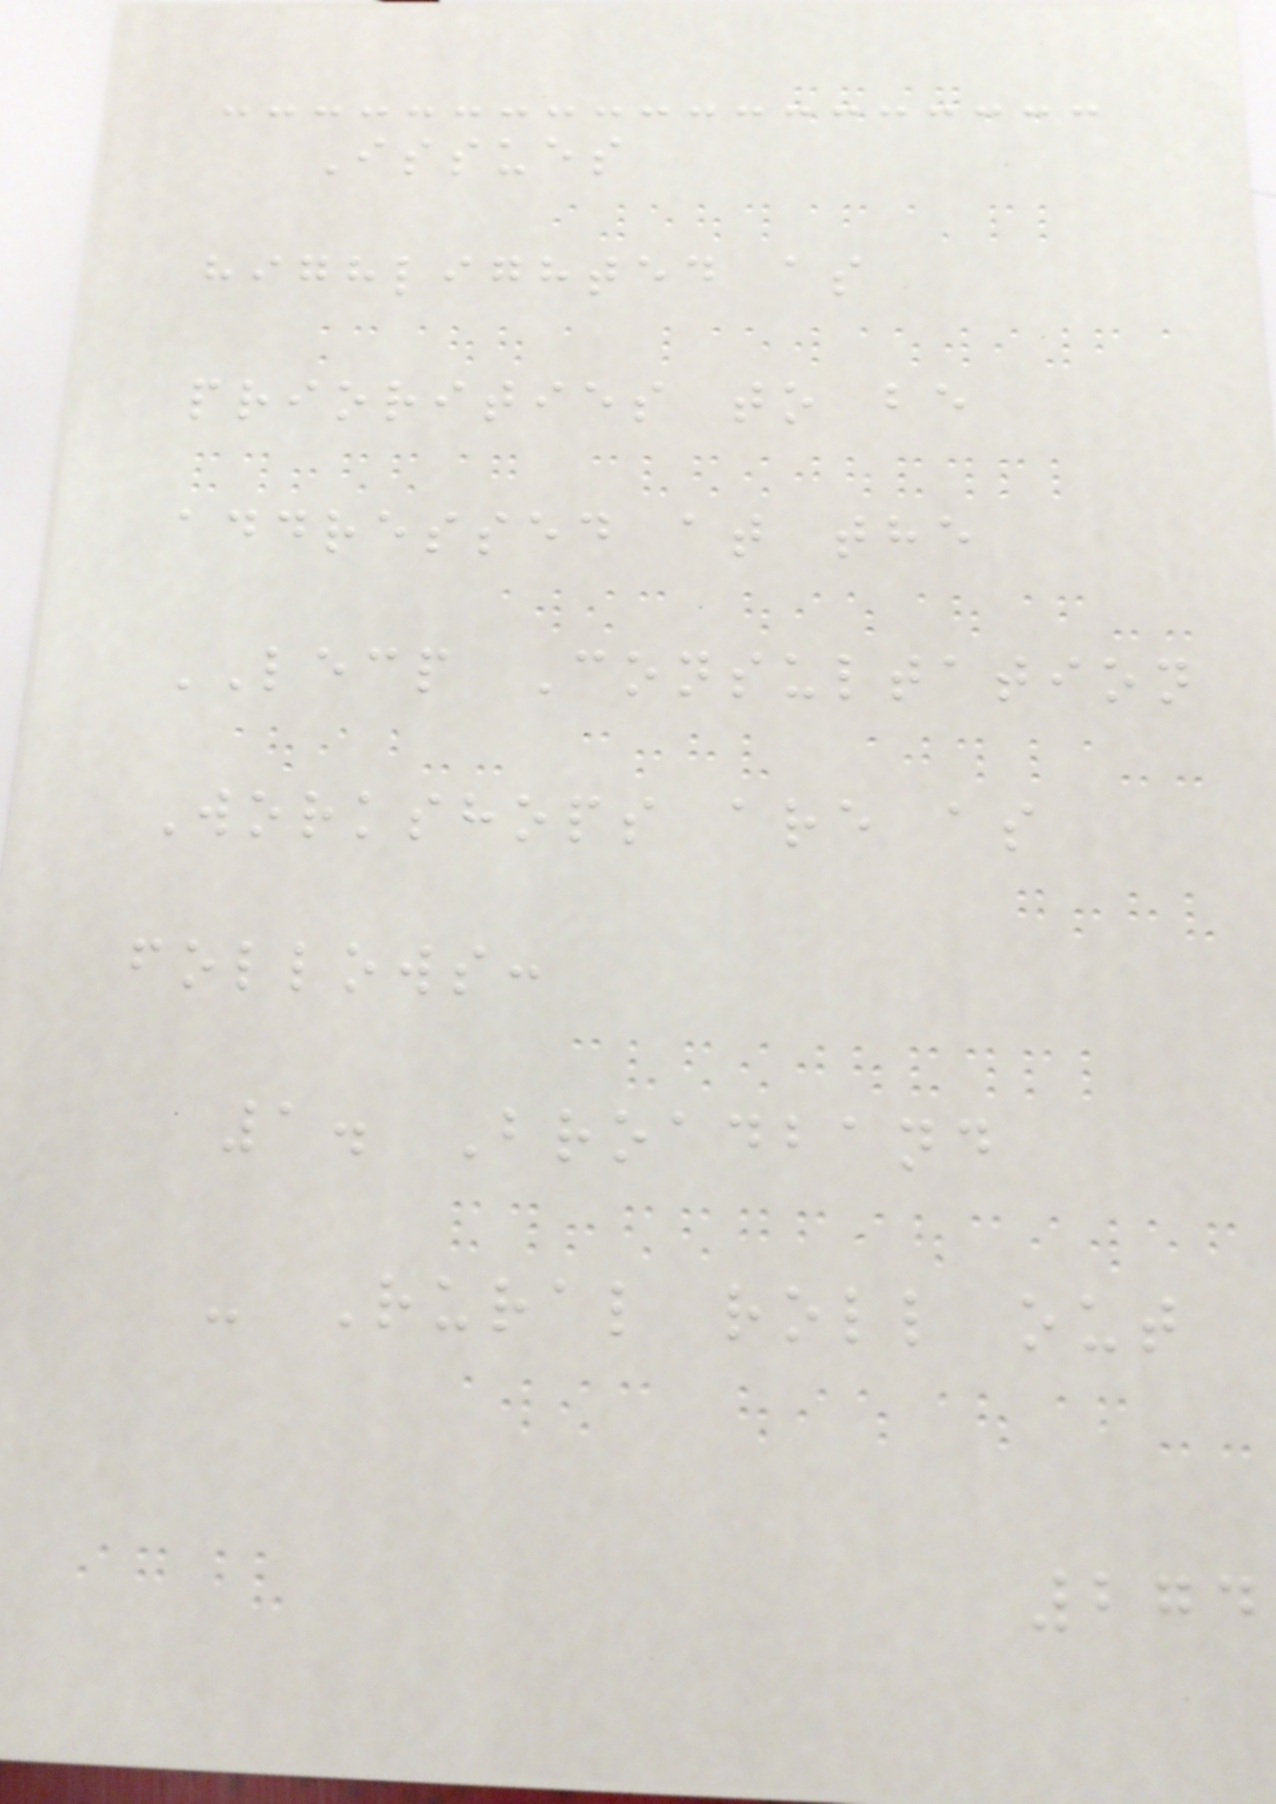Issues
highlighted as
priorities to be
addressed at the
LECP Consultation
Workshops are as
follows:
1. Broadband
- Rural roll out
274
